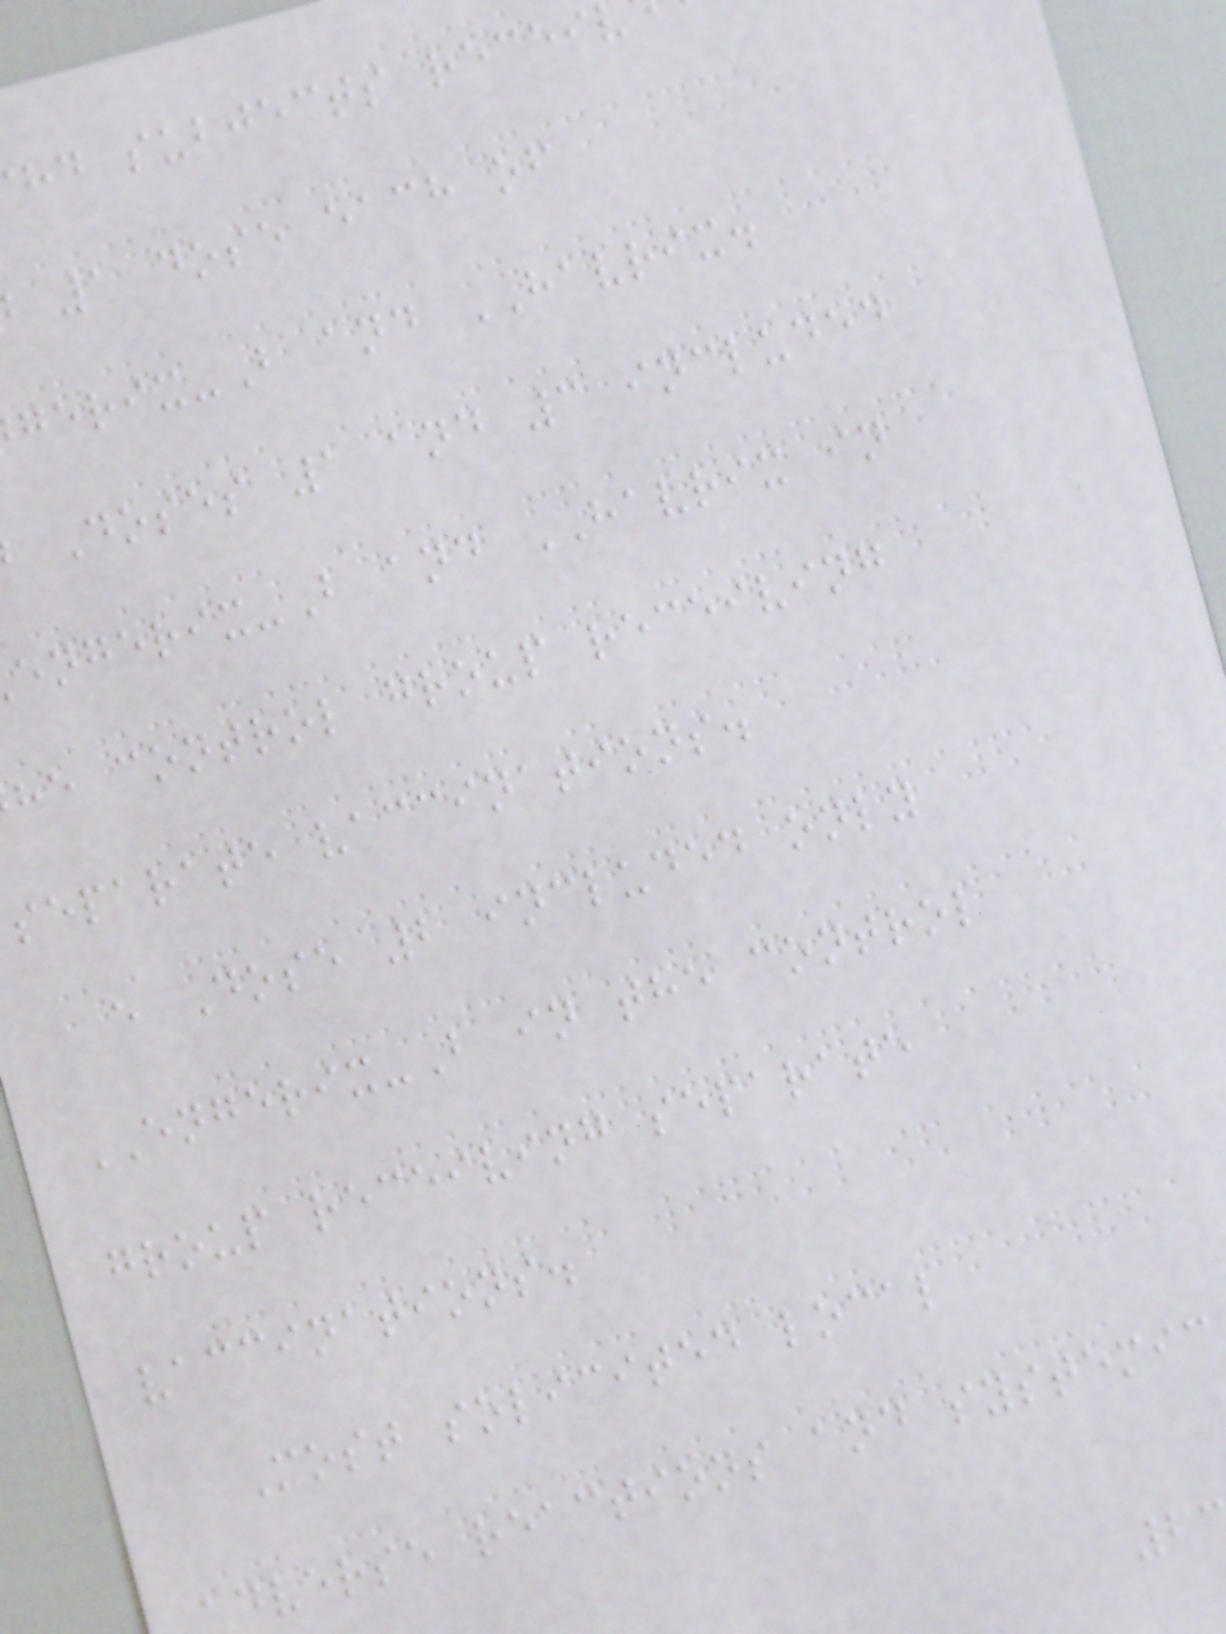hd subjects recei
1 dose each of
-B and HAVRIX.
Doses 1 and 3 included
-B and HAVRIX in
he control group receiving
separate vaccinations.
e Dose 2 included only
ENGERIX-B in the control
group receiving separate
vaccinations.
Most solicited local
dverse reactions and systemic
